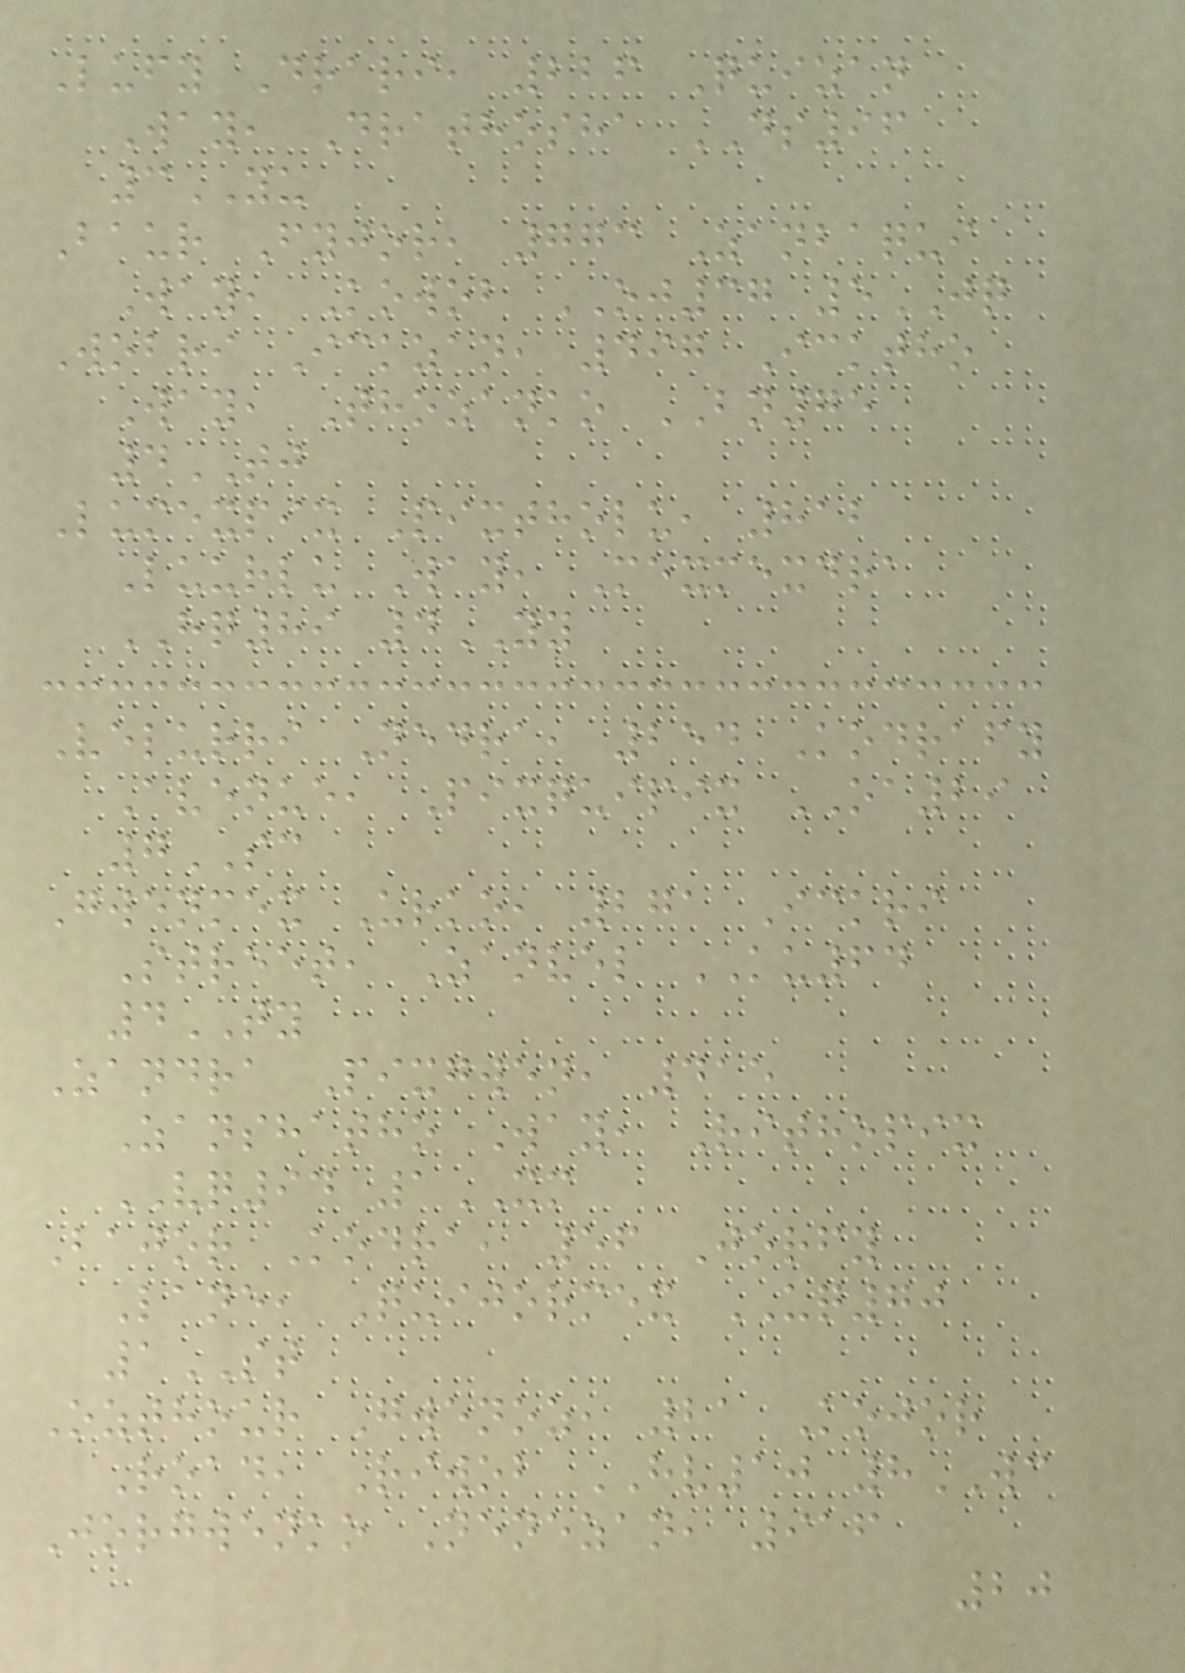Lufy Drari, 226 Quizan
Way, Drathosha DS96
3YU
Baur Fyjor, 773 Zanbaqui
Way, Kowob OJ37 5JQ
Wobri Ickzan, 497 Icktho
Way, Thozanko BN75
4TJ
Lumexpix Pixtholu, 812
Luurlu Way, Mexmexdra
HQ89 4YY
Velurri Nedra, 254 Kodrafy
Avenue, Pixquipix OA29
7SC
Gwenmex Urko, 271 Ickri
Street, Zanvel KU64
4TY
Zandra Pixgwen, 415
Zanshatho Way, Rithopix
VQ94 1XM
Bajor Kodra, 56 Jorfy
Lane, Quijormex UQ70
1ST
Ozthour Gwenoz, 21 Kojor
Road, Riwob HV10 8WC
Jorgwenko Nenezan, 916
20
